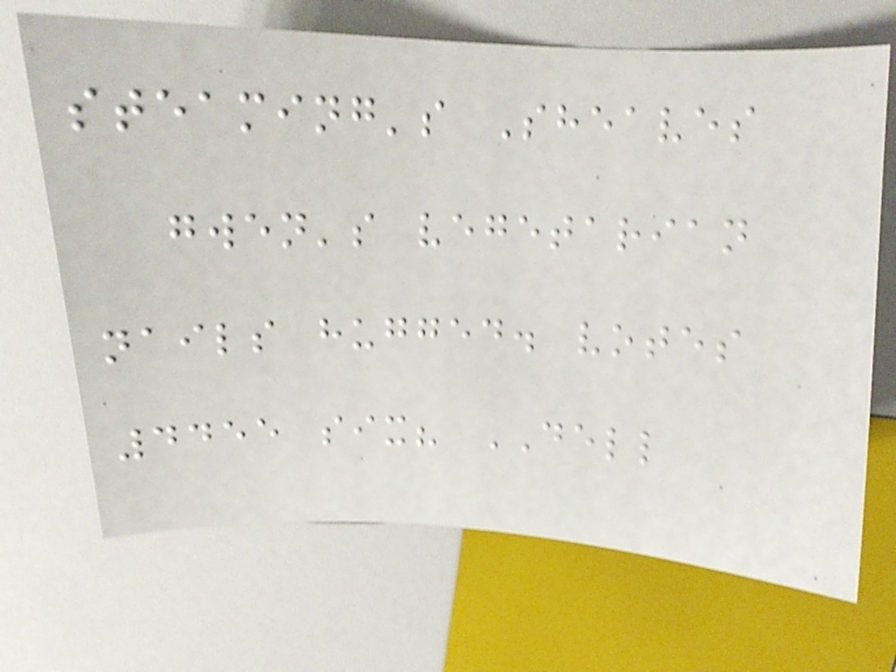steaming's Sheaves
gwen's vegetarian
nails hugged. votes
4455 six? DELL
